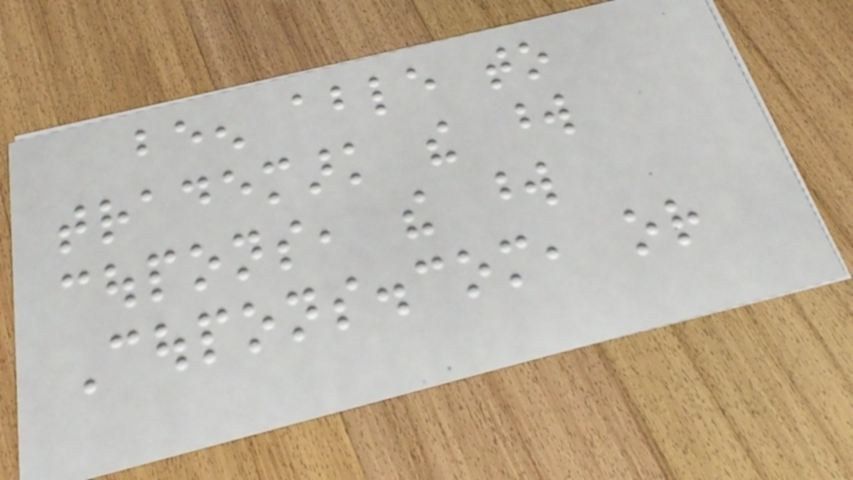been able to
trademark the word
coupons, the word
Coupons.com, or
